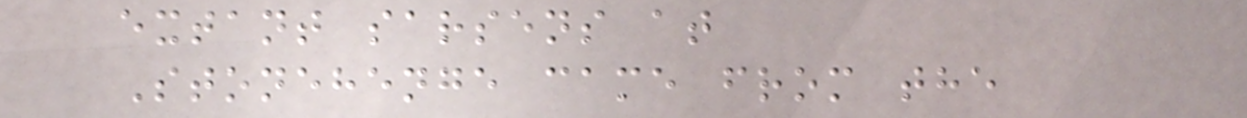extant sarsens at
Stonehenge came from the
